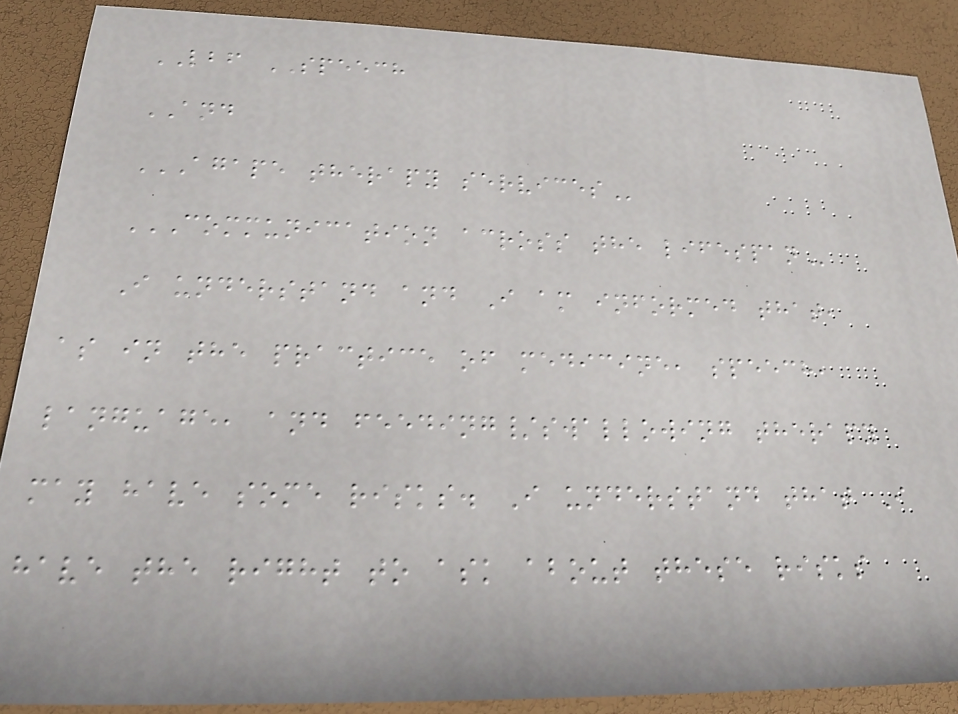LBF SPEECH
AND
AGAPE THERAPY SERVICES
COMMUNICATION ACROSS THE LIFESPAN
I understand and I am informed that,
as in the practice of medicine, speech,
language, and feeding/swallowing therapy
may have some risks. I understand that I
have the right to ask about these risks
